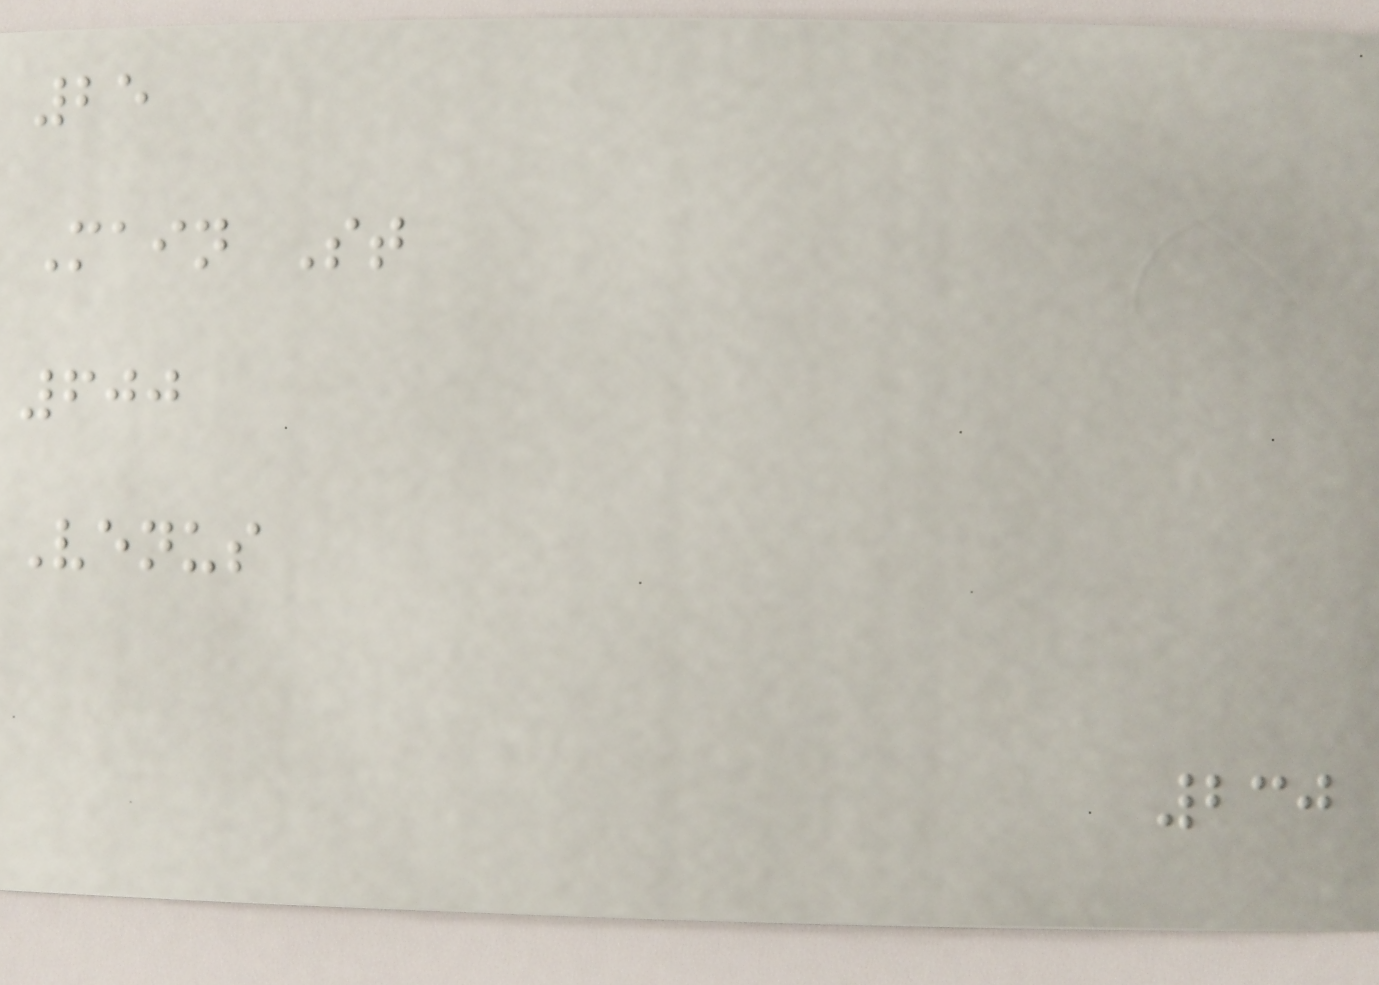25
Main St
600
Venus
230
